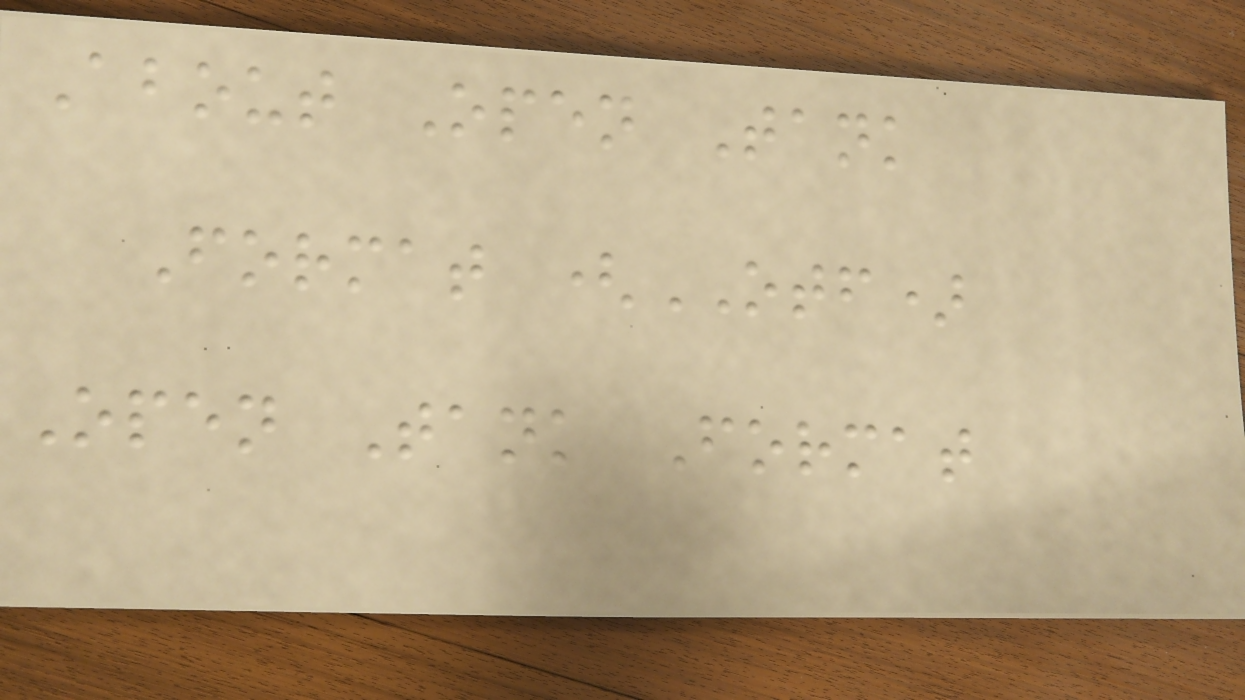About Open Tank
Format (OTF)
Open Tank Format
